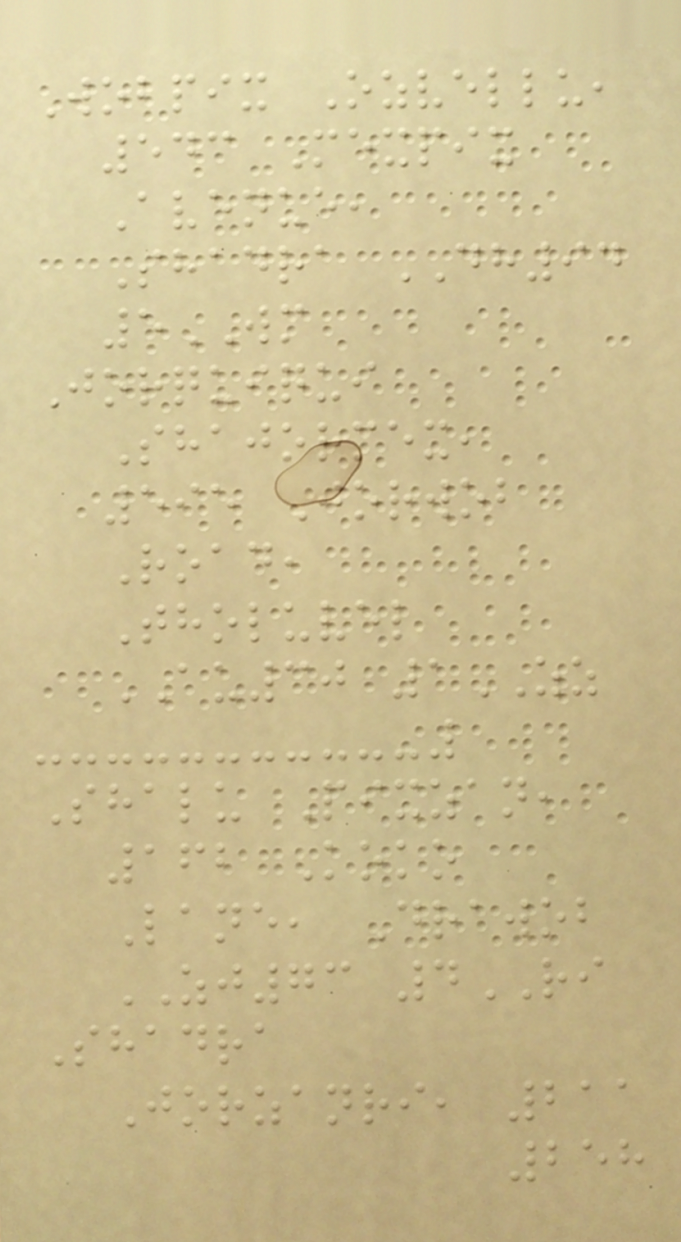Wobpix Ozvellu,
543 Mexpix
Avenue,
Shadra DH94
5WM
Jorquiqui
Shajormex,
595 Jorwob
Road,
Tholuvel
AU30 1ZZ
Shalu Pixzan,
162 Koko
Lane, Drawob
ZJ73 4RI
Shadra
Jorzanri, 211
258
